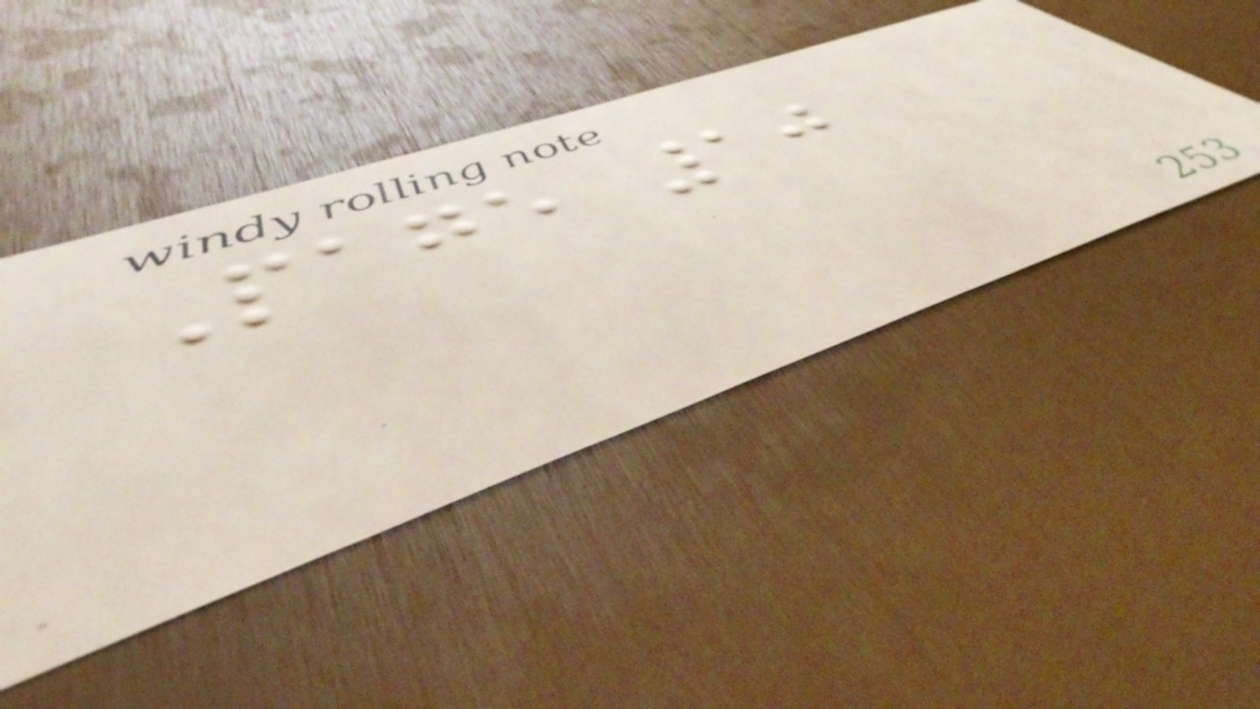Page 10
